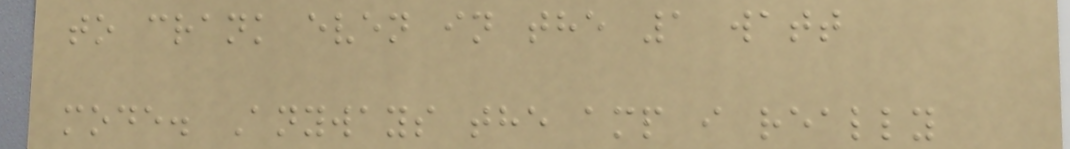to crank even in the 1 watt
mode. Anyways the amp i really
